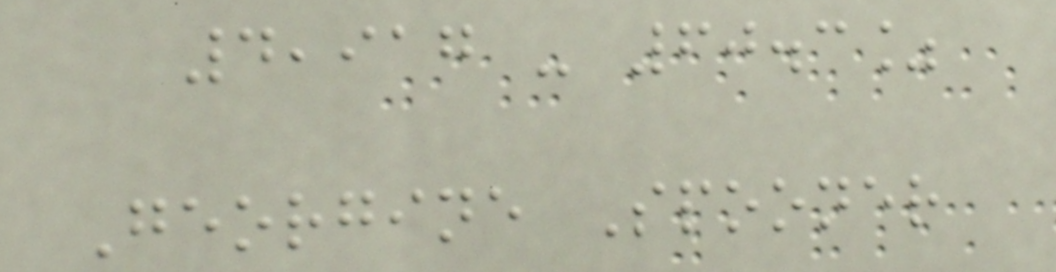4,917 - 60.3%
Georgine Spooner
